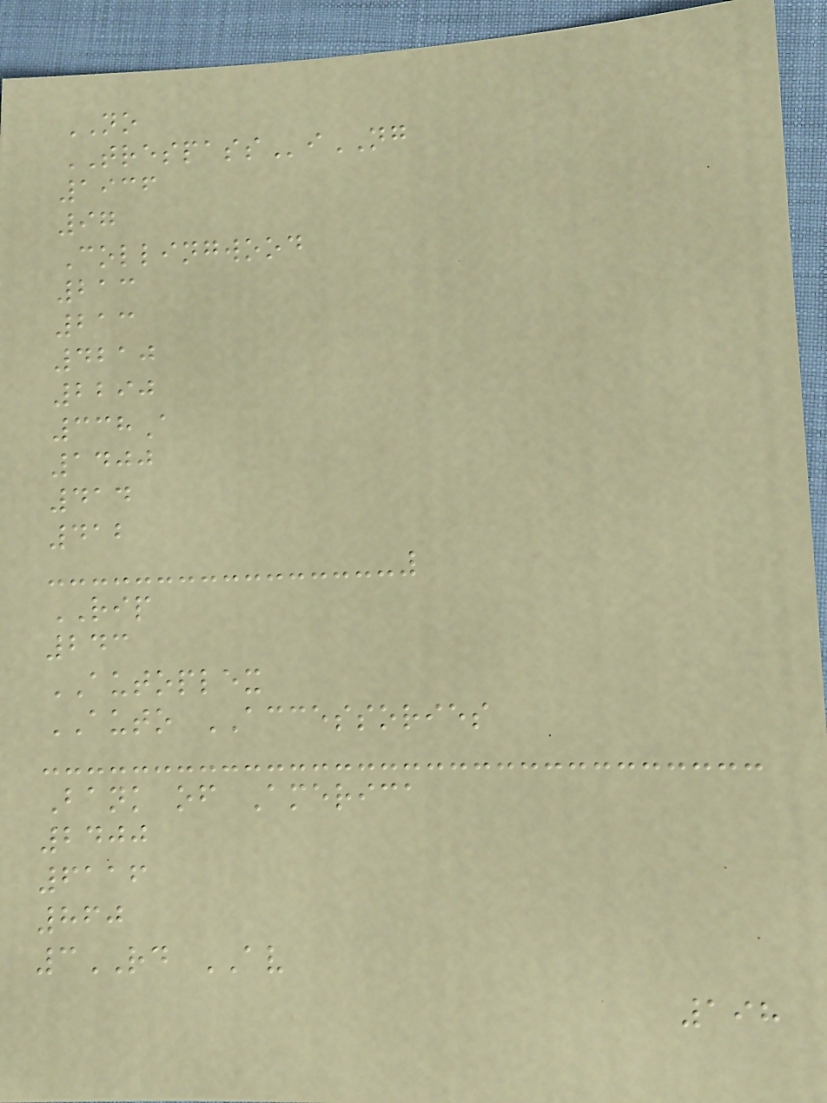NO
TRESPASSiNG
1936
97
Collingwood
213
213
4210
2290
338A
1400
414
412
RIP
243
AUTOPLEX
AUTO ACCESSORIES
Bank of America
2400
6116
860
3RD AV
198
